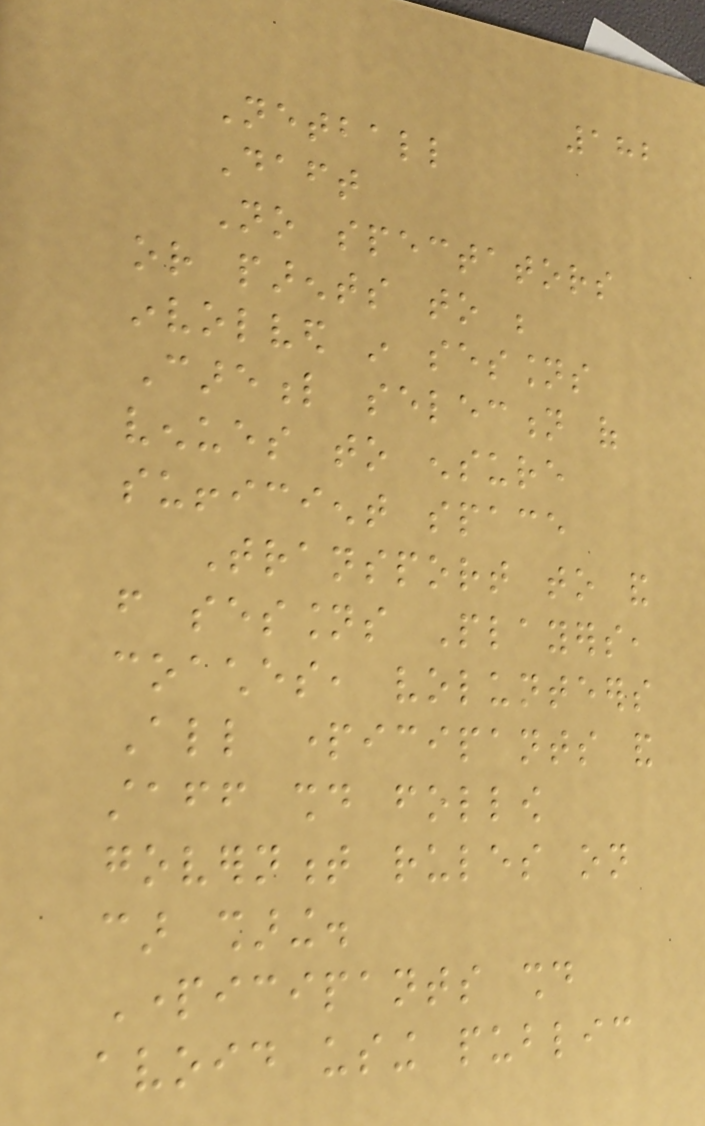182
Netball
Daft
No spectators
or parents to be
involved in sessions
Careful selection of
venues to ensure
sufficient space
Transport to and
from sessions Players,
coaches, volunteers
All participants and
staff should follow
government rules on
car sharing.
Participants should
avoid using public
